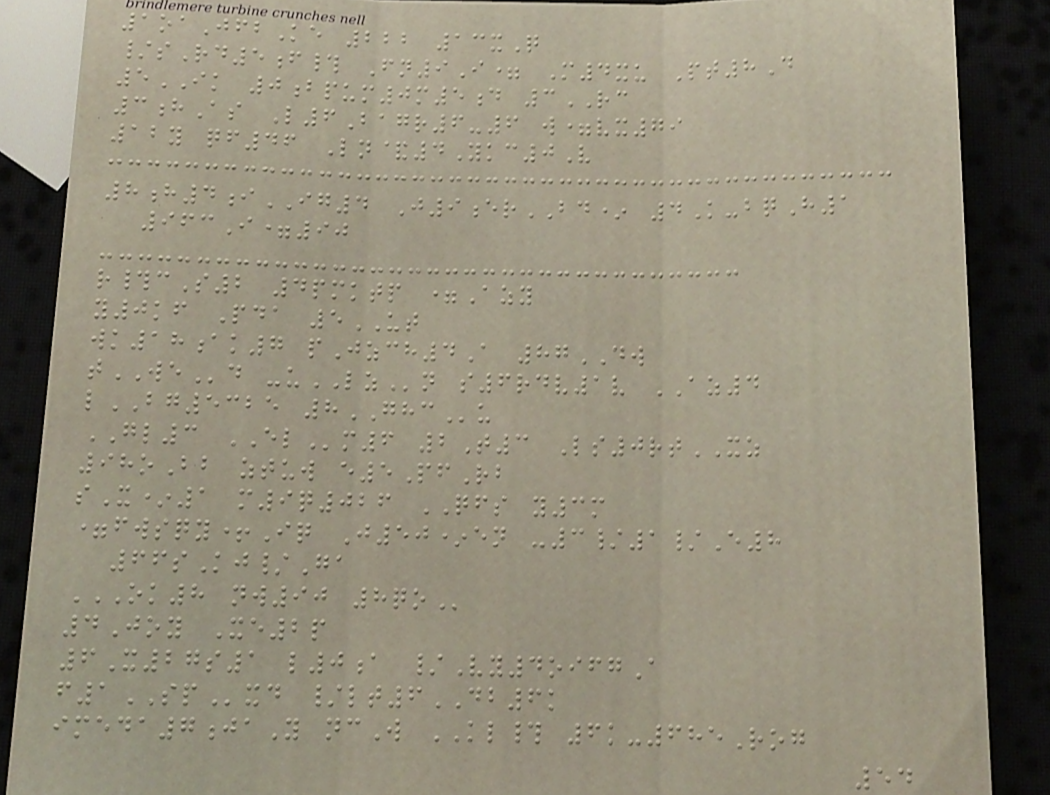1oaJfbKe 222 13xQ
/sRd5f# Fn9I= M4xu Pt8D
5IK 0bpum0m5d 3RC
3hAs L6Bagr6-6 w=vx79
12y qf46 Ln&4Ykc0V
8h4iIG4 J9erBD* 4K-bqH1
963I=90
r#cS2 4pmktp =Azy
y0kf Pda 5UT
wk18ak7 pJzch4A 87DW
tWEd -uLZn s6rdv1v AZ4
lBG5325 8GHCu
GL3 ELm6 2T3 Ls0rtXZ
98oBb ztuw e5PfRb
sX*1 m9q026 QFS y3m
=fwsqy+Iq J50*en -3/1/E8
66sKj/Ga
OK8 NW90 8QO
4Joy Xe2p
6X27s1 l0a /Vy4oifgA
f1SPxd /lt6DB6k
imeda7jaY ncW KL# 6k-685Rog
54
